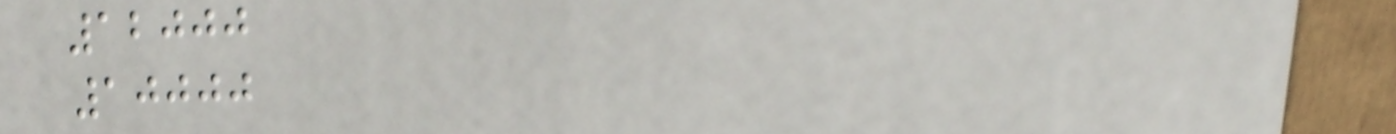12000
10000
